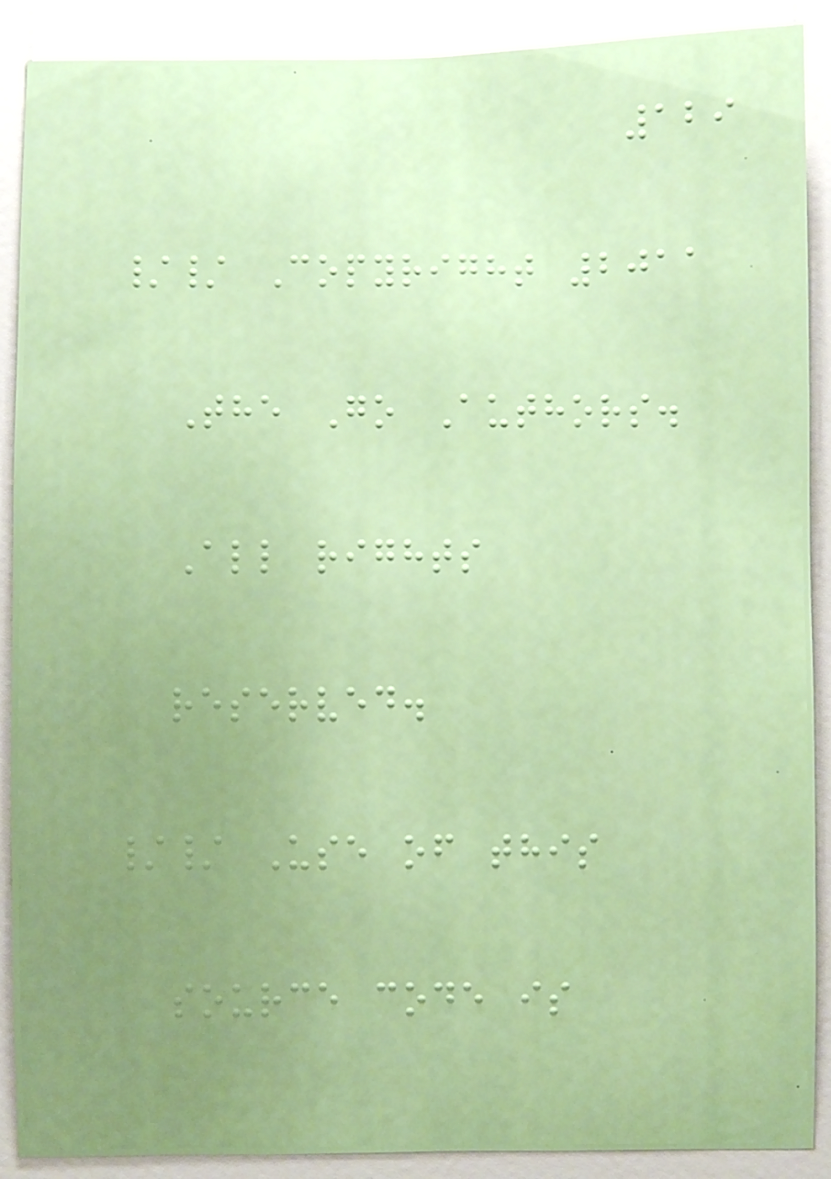129
// Copyright 2011
The Go Authors.
All rights
reserved.
// Use of this
source code is
